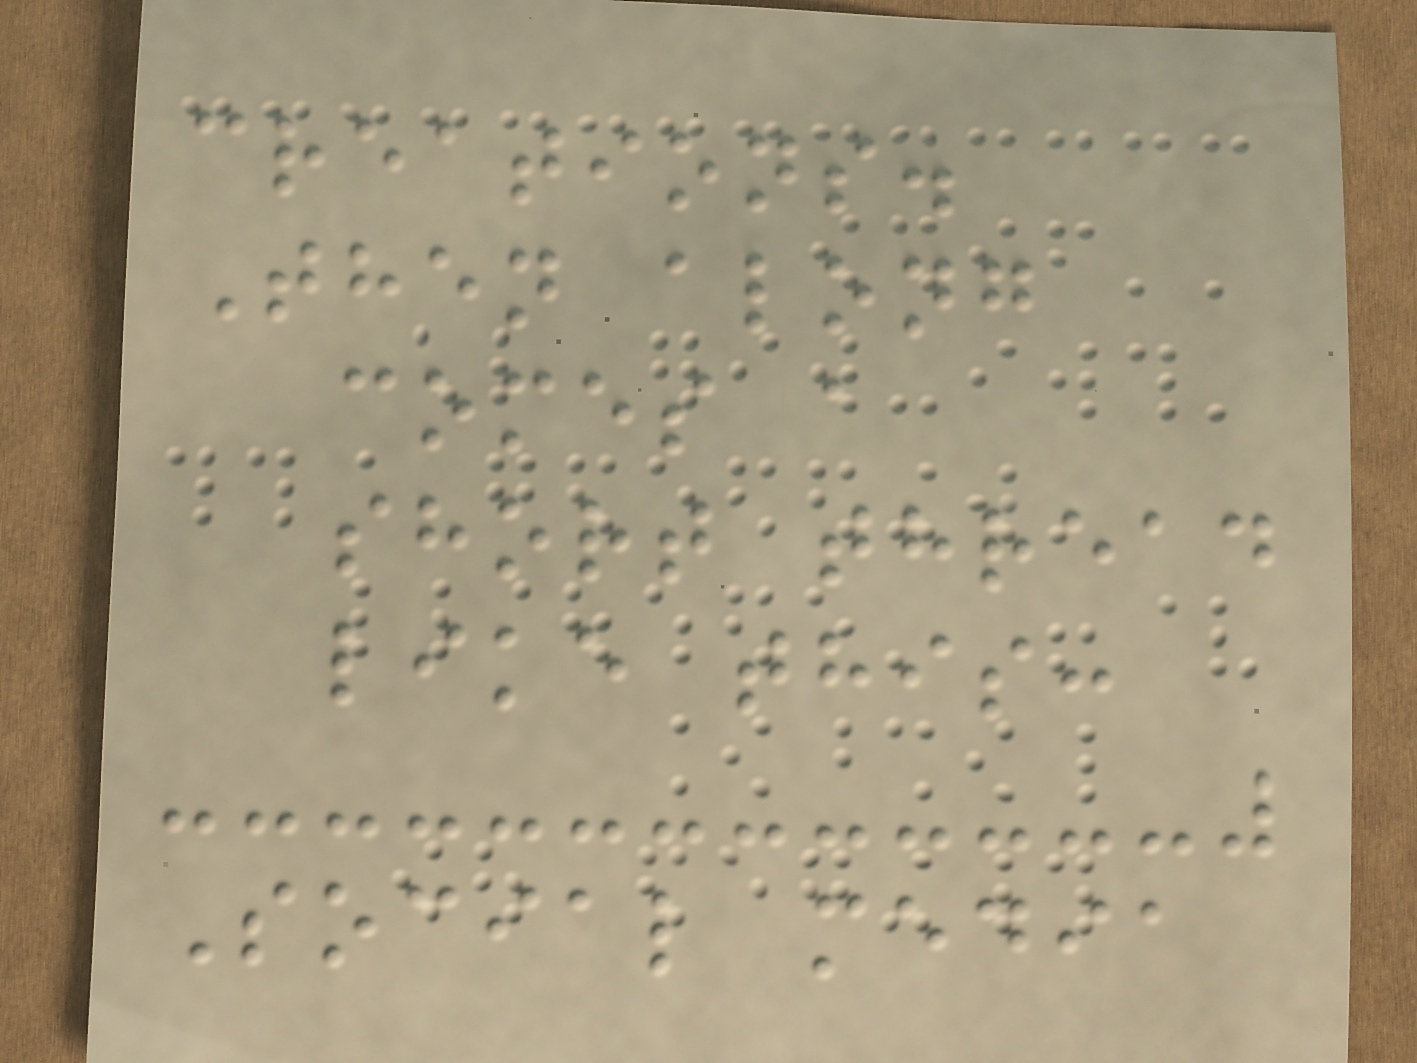creations.
Then along
comes a
short thread
like this:
Social media
